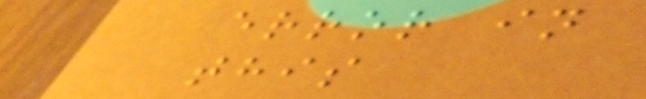error in
this
